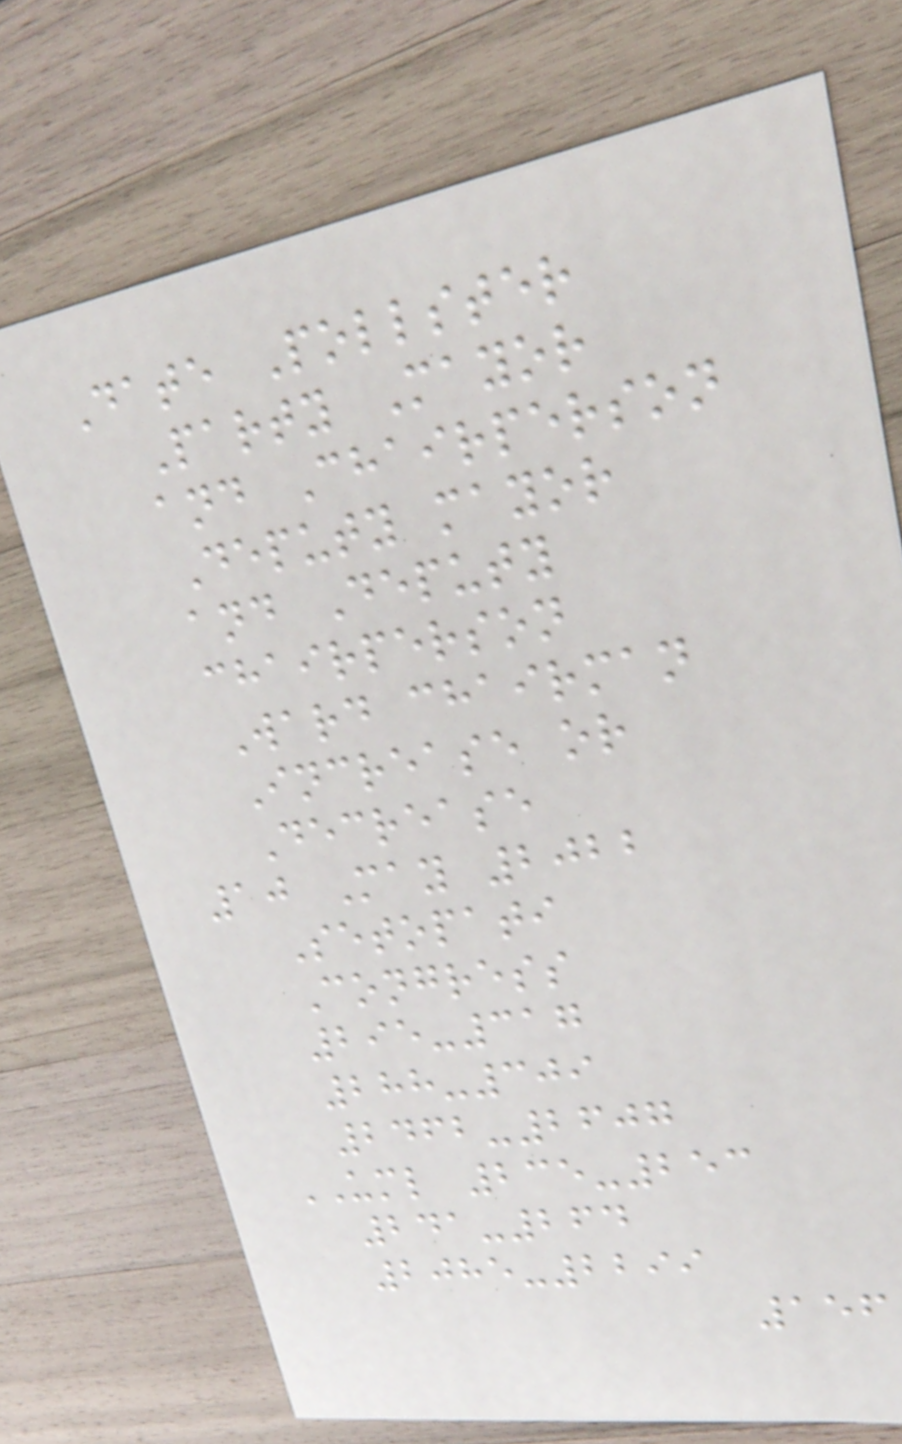Date Pollster
Party Mayor
and Chairperson
Deputy mayor
and Deputy
chairperson
Ward chairman
Increase or
Decrease
10 May 2022
Setopati
Congress
295-317
288-309
2462-2607
UML 235-253
241-264
2085-2299
156
